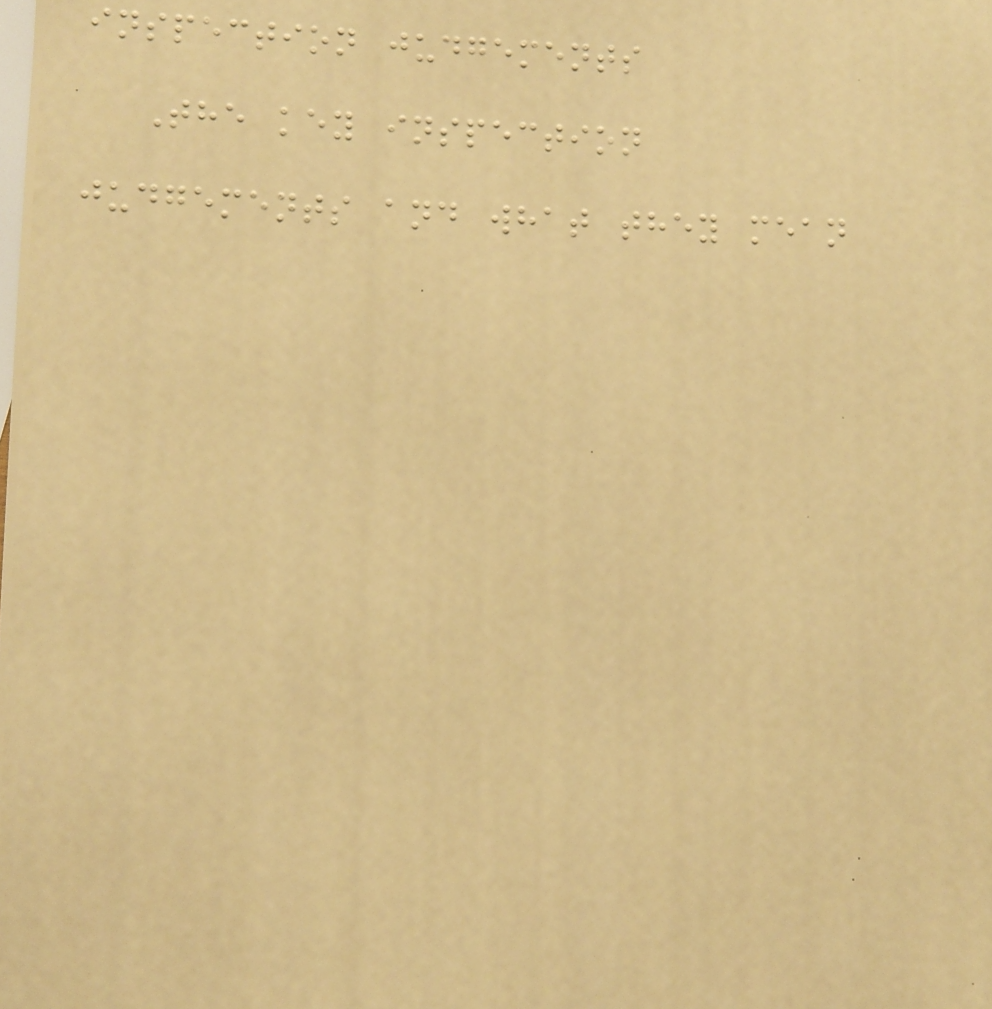inspection judgements
The key inspection
judgements and what they mean
